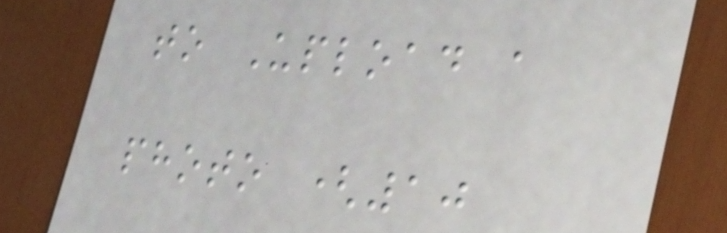to Upload a
photo (10
